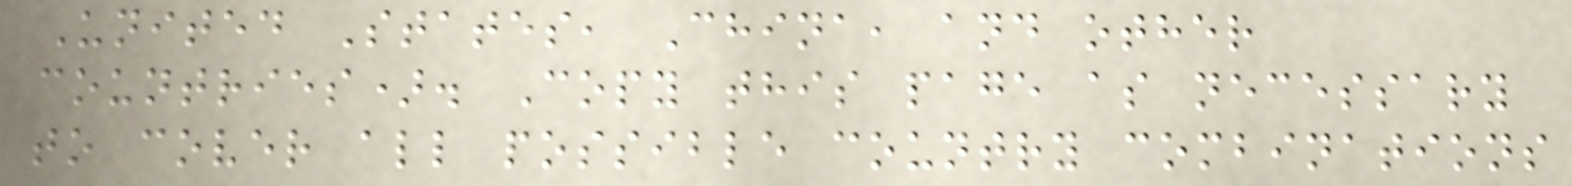United States, China, and other
countries). Copy this page as necessary
to cover all possible country combinations
